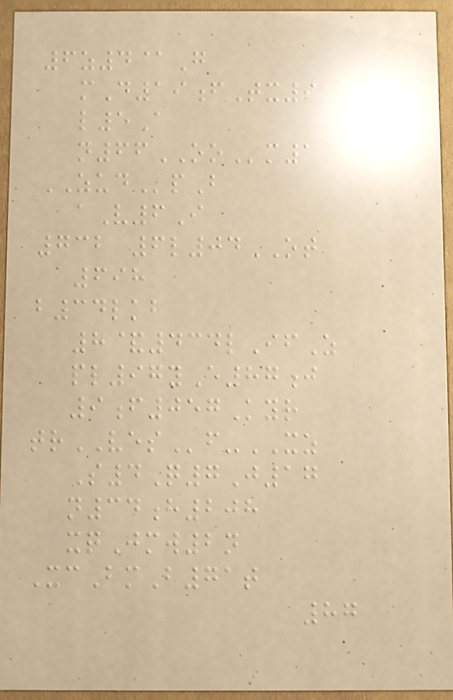6z4@G
mD19fTx9
l5A
n66OOm1
ZUDpB
aV6I
732 6l04OT
698
b34lkb
8&434lIfZ
pl97yE87j
9f057Kyr
trVESf-XZ
S4Q7J17
n34h208
xqJmw2n
XcBmB71t
87
